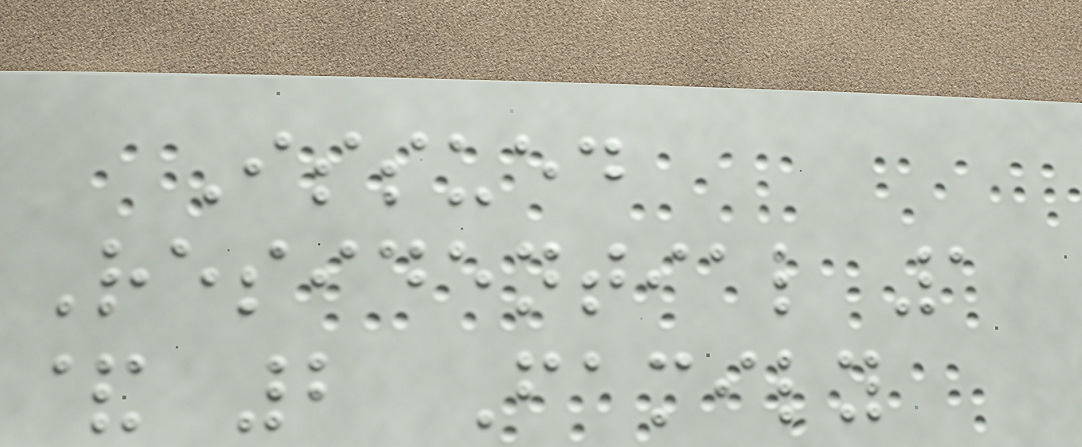Issued
Residential 1
& 2 Family
